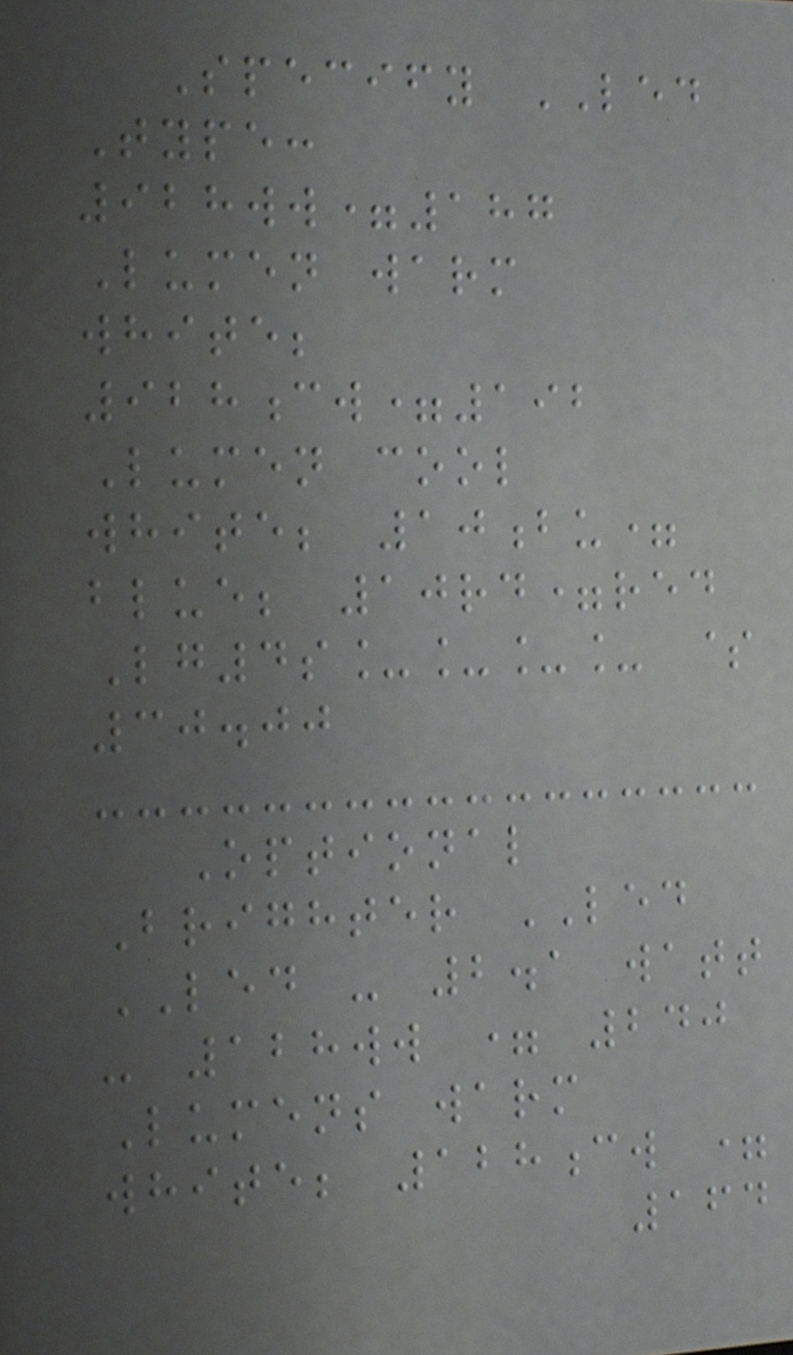Specify LED
Type:
928ww=187
Lumen warm
white;
928cw=192
Lumen cool
white; 10bu=
blue; 10rd=red
Lg4s____ $
30.00
Optional
Brighter LED
LED - 2.1 watt
- 128ww = 240
Lumens warm
white; 128cw =
164
